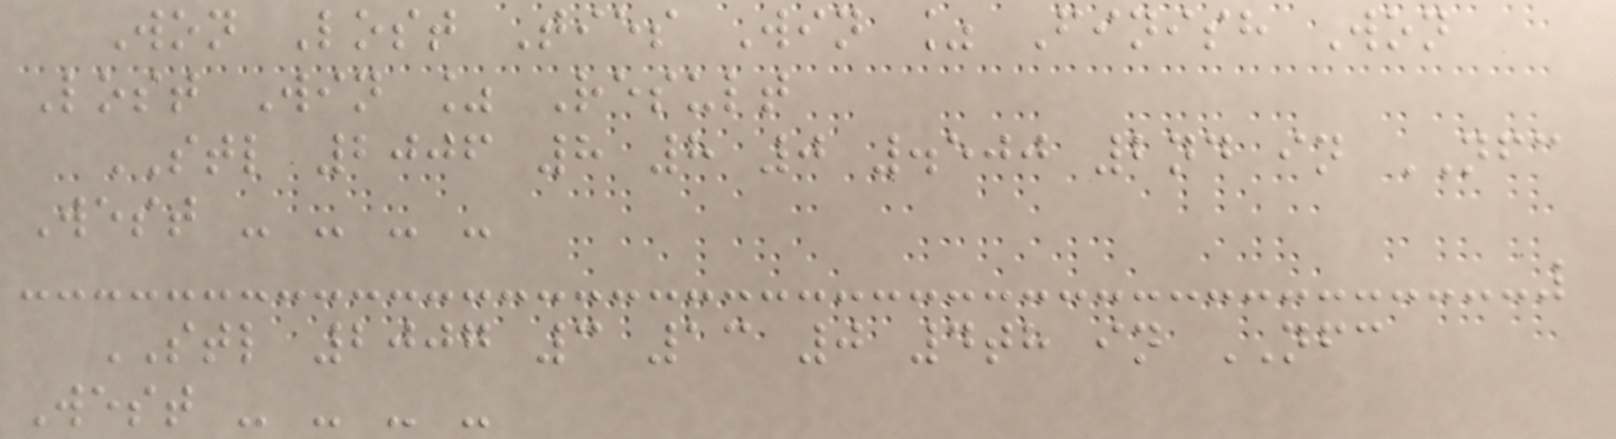Won Lost Ties Win % Finish Won
Lost Win % Result
STL 2006 8 8 0 .500 2nd in NFC
West - - - -
STL 2007 3 13 0 4th in NFC
West - - - -
